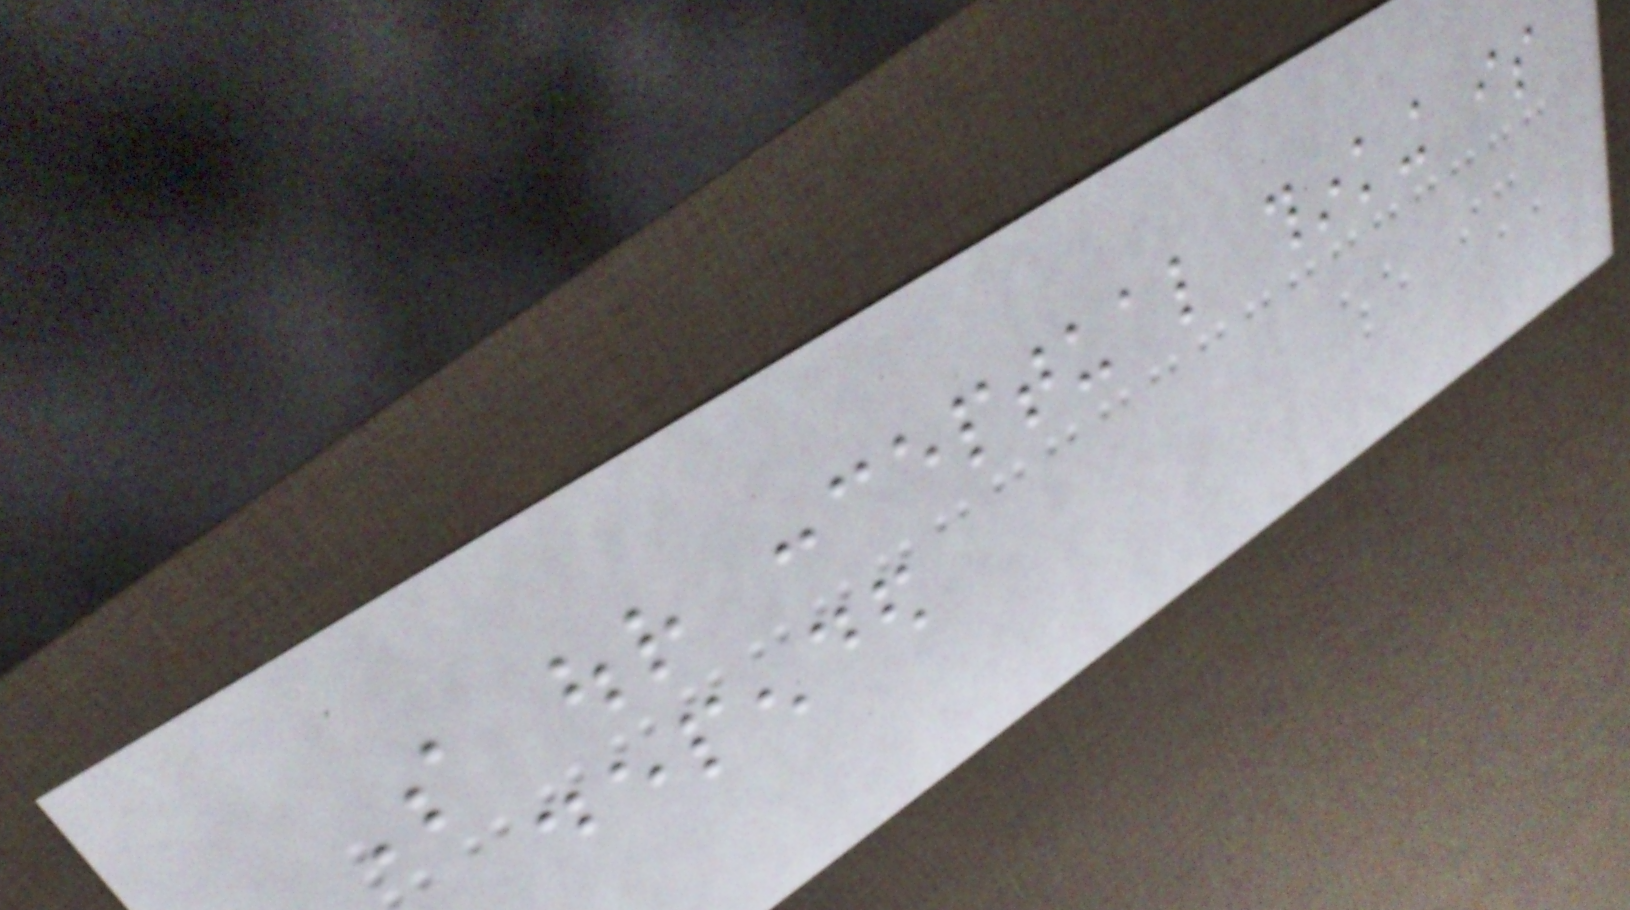So our conceptual thinking is
depended
